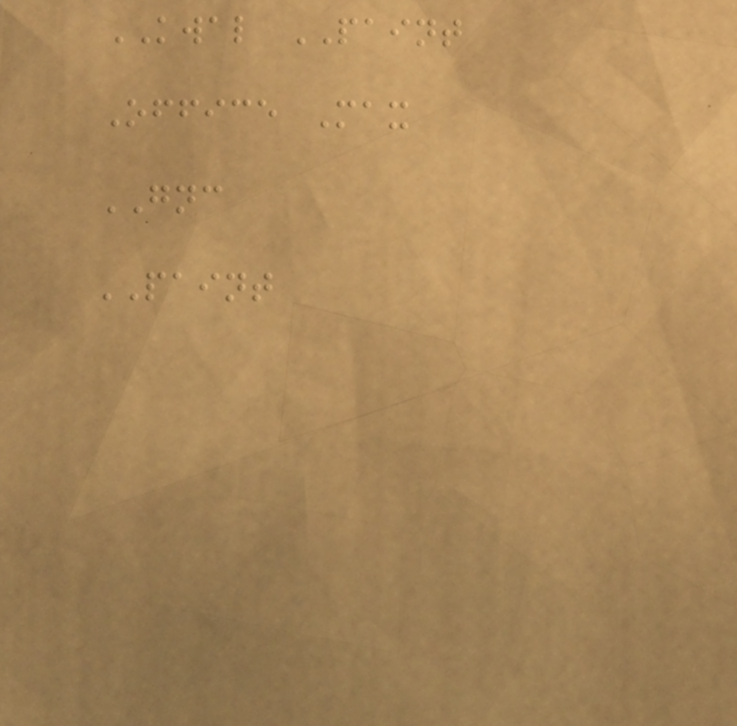KWAL PAINT
Office Max
GNC
PAINT
